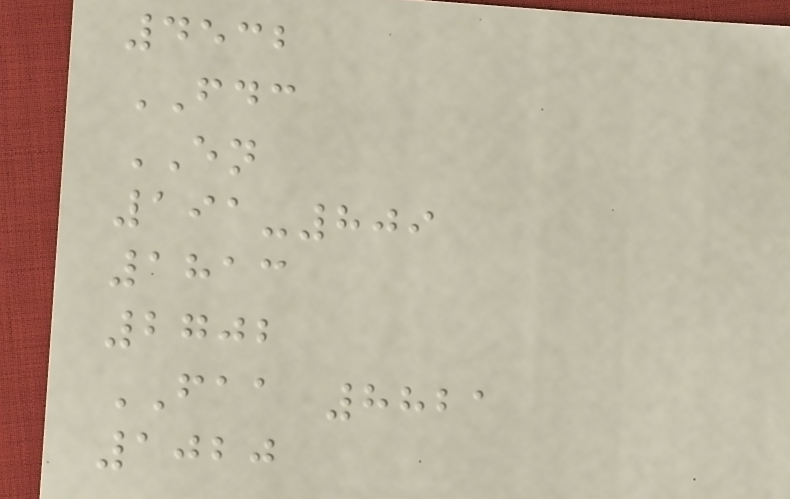4532
FDC
EN
191-809
1813
2702
FAA 8821
1020
